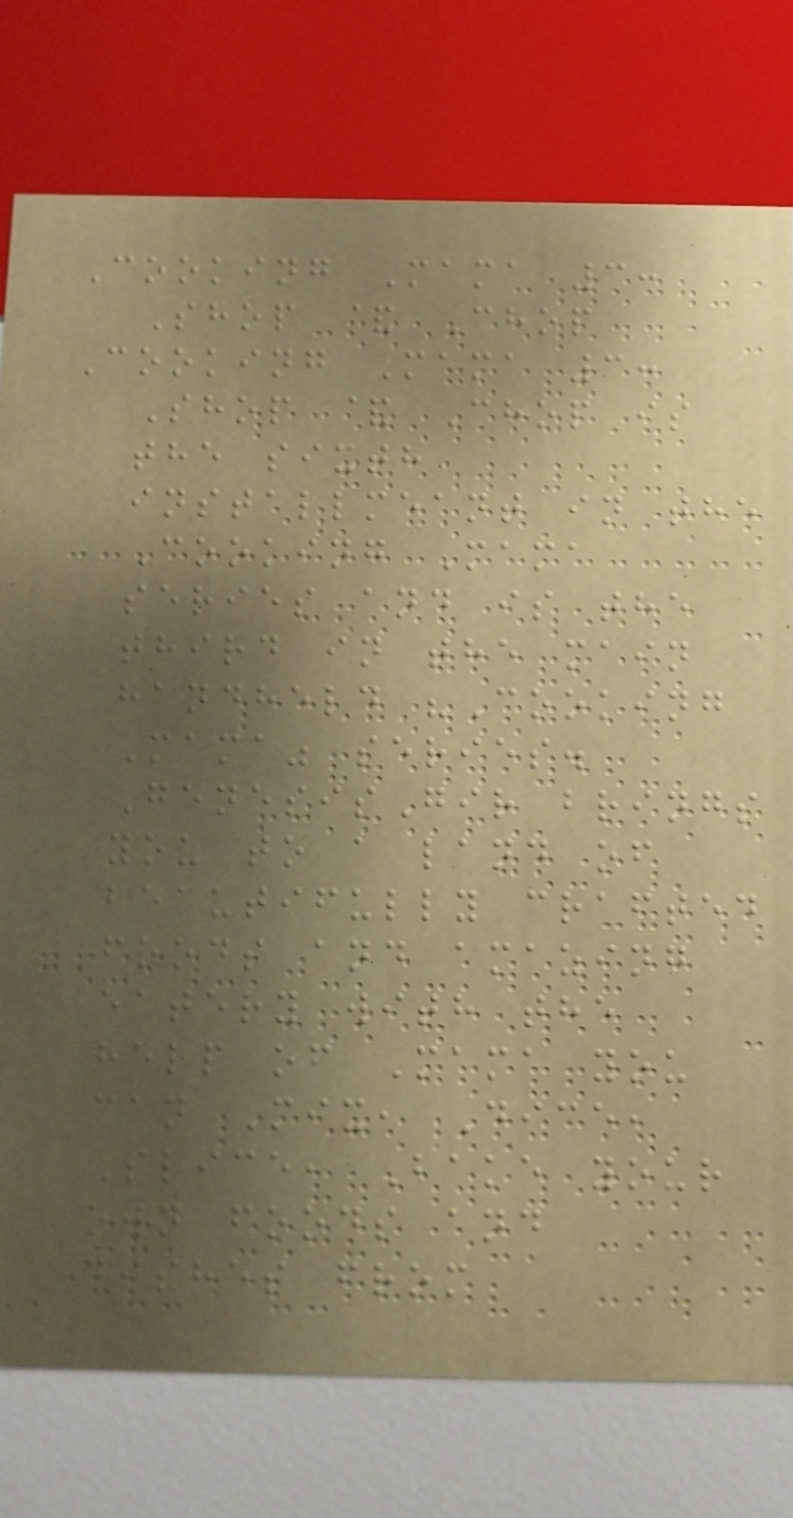Cooking Mama 3:
Shop & Chop
Cooking Mama 3:
Shop & Chop is
the sixth
installmeant in the
Cooking Mama
series and is the
third in the main
handheld "Cooking
Mama" series.
GenesisGir brings
you to a land of
beautifully crafted
foods and amazing
eatery with the
help of Mama you
can Mix, Dice,
Slice, Bake your
own foods and
dishes from
